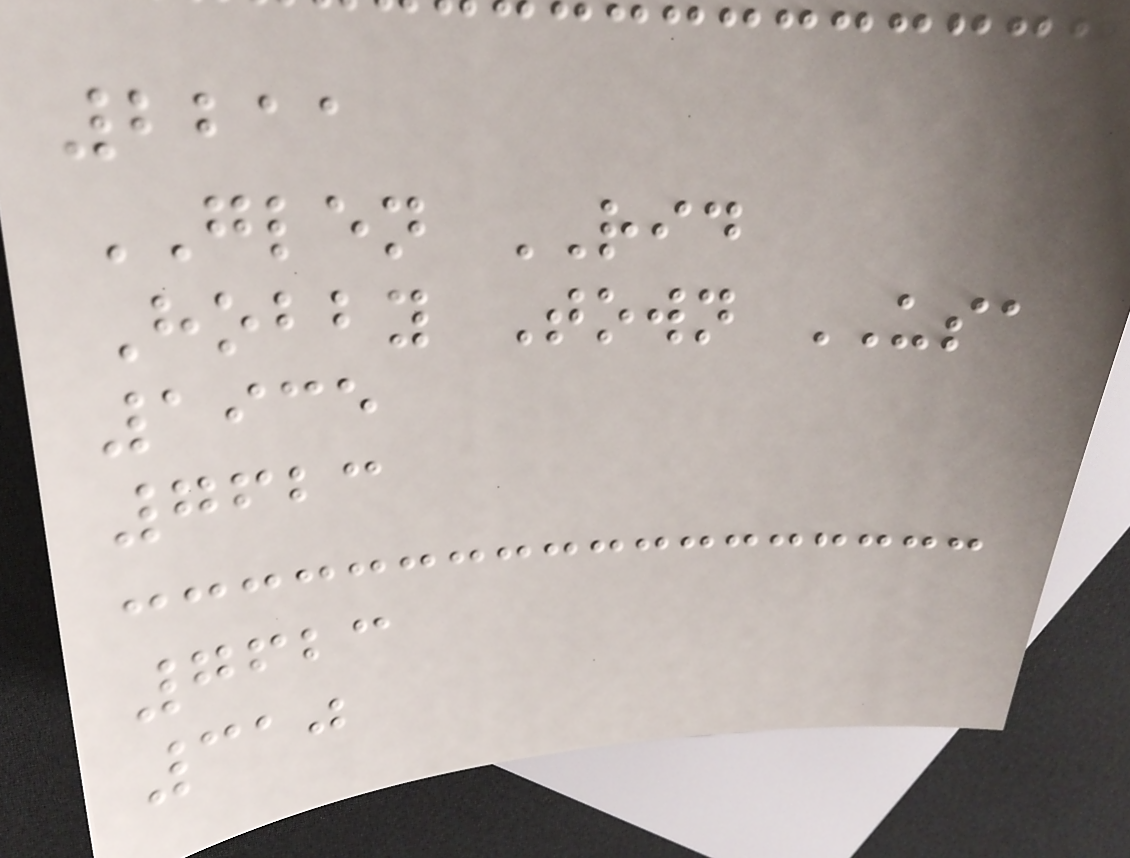2211
GLEN RID
Hobby Town USA
1935
7623
7623
310
